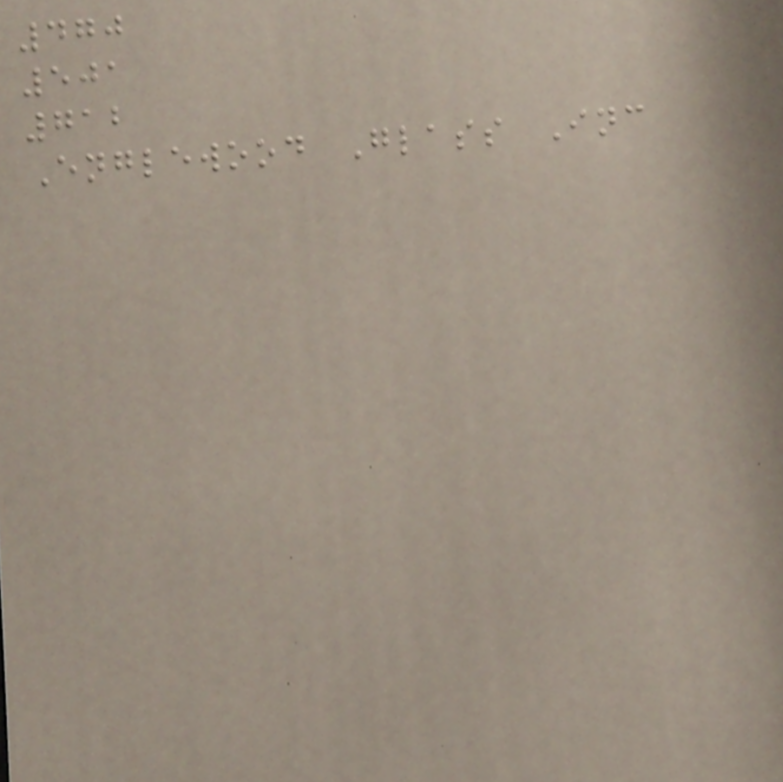470
501
712
Englewood Glass Inc
